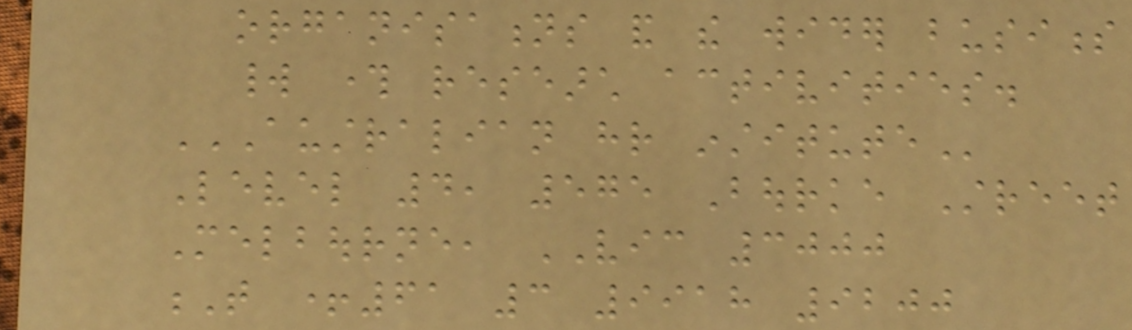organisations and the wider business
world through research activities.
AUSTRALIAN HR INSTITUTE
Level 4, 575 Bourke Street
Melbourne, VIC 3000
T +61 3 9918 9200
